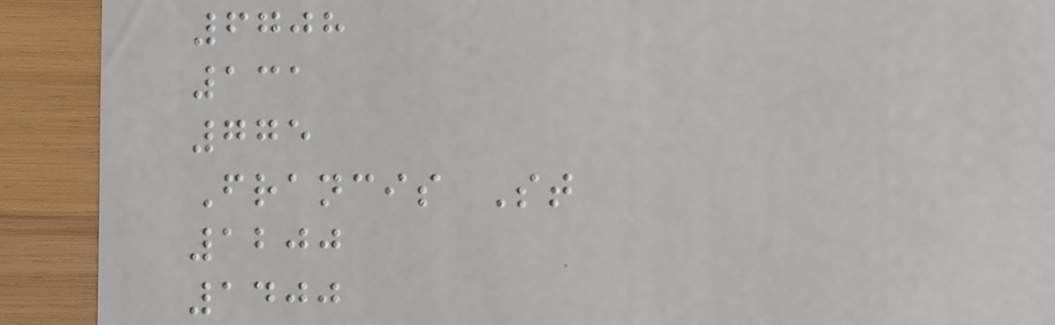6708
131
775
Francis St
1200
1400
